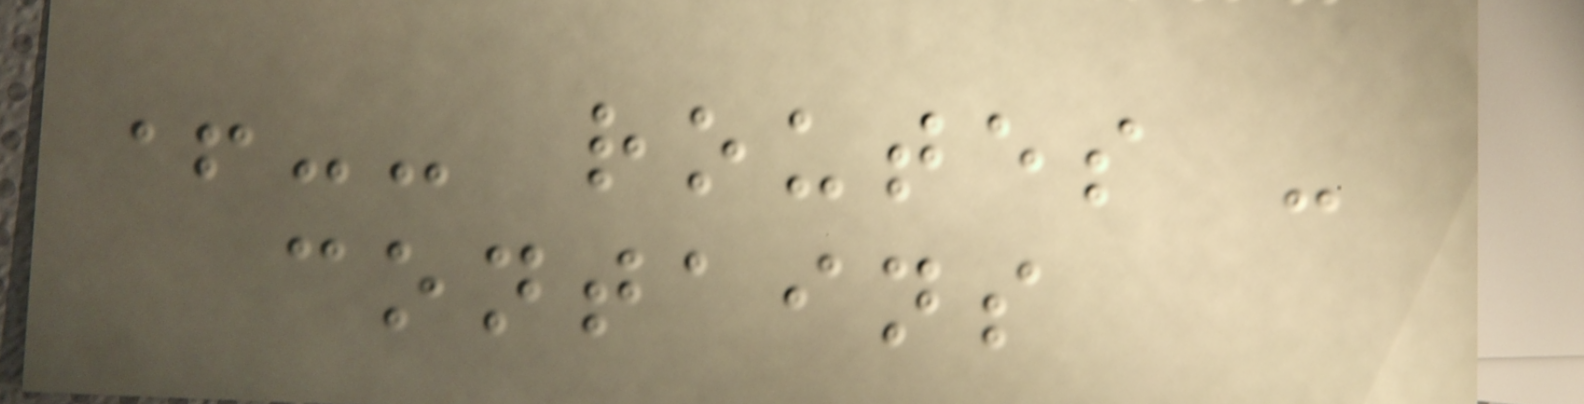+-- routes -
contains
